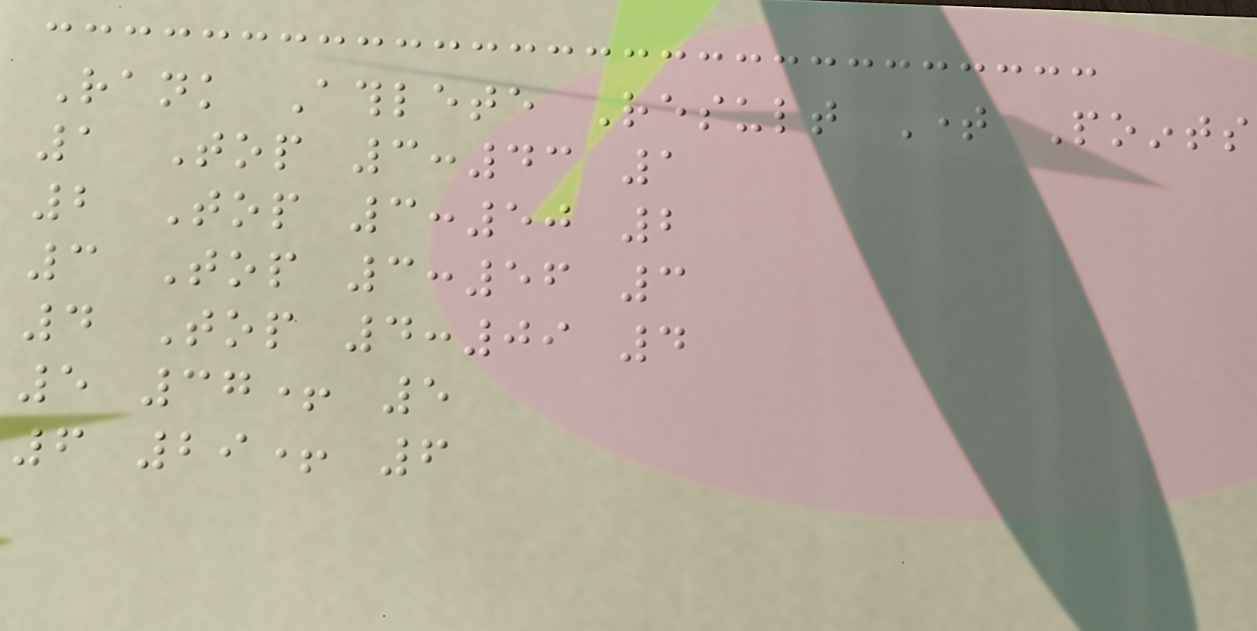Rank Athlete Result Time Points
1 Top 3:43 1
2 Top 3:50 2
3 Top 3:56 3
4 Top 4:09 4
5 37+ 5
6 29+ 6
